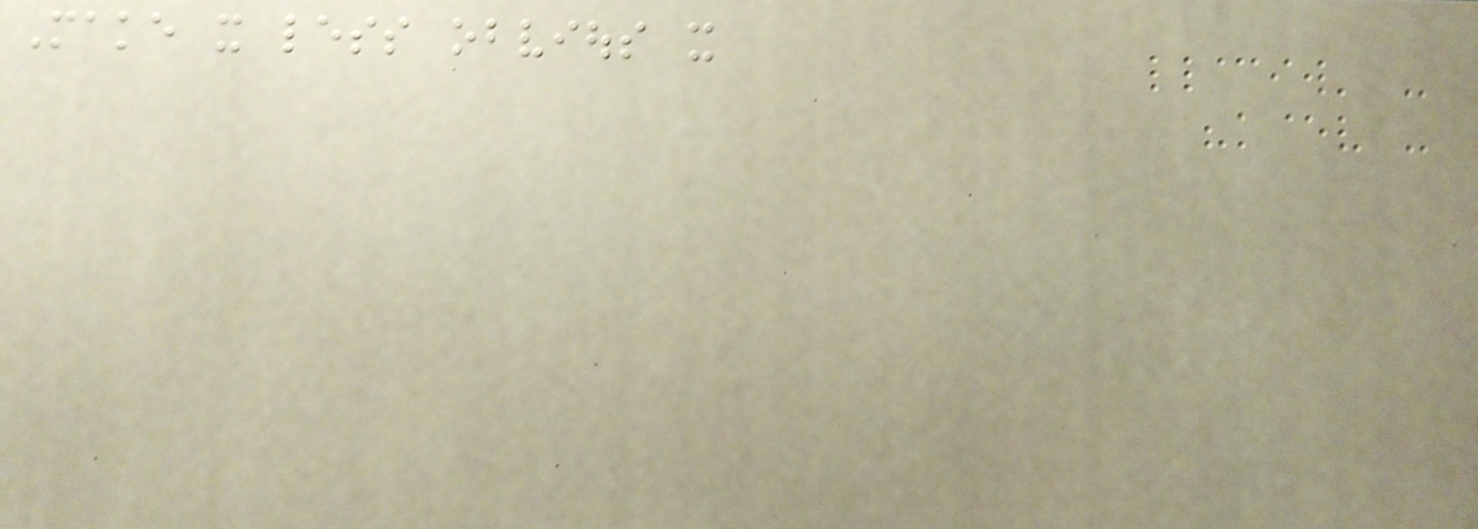Make it less obvious it
